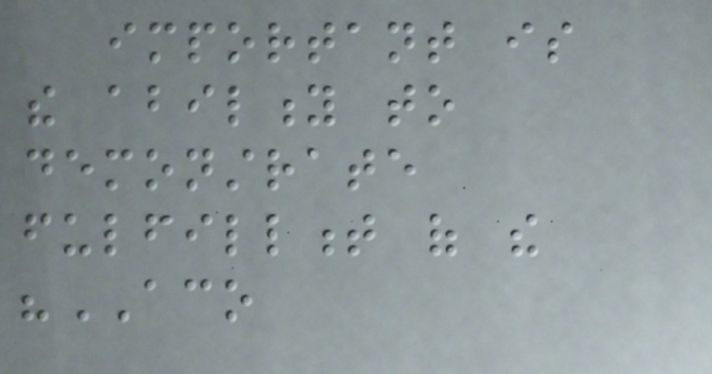important is
the ability to
demonstrate
fulfillment of the
"ACO
